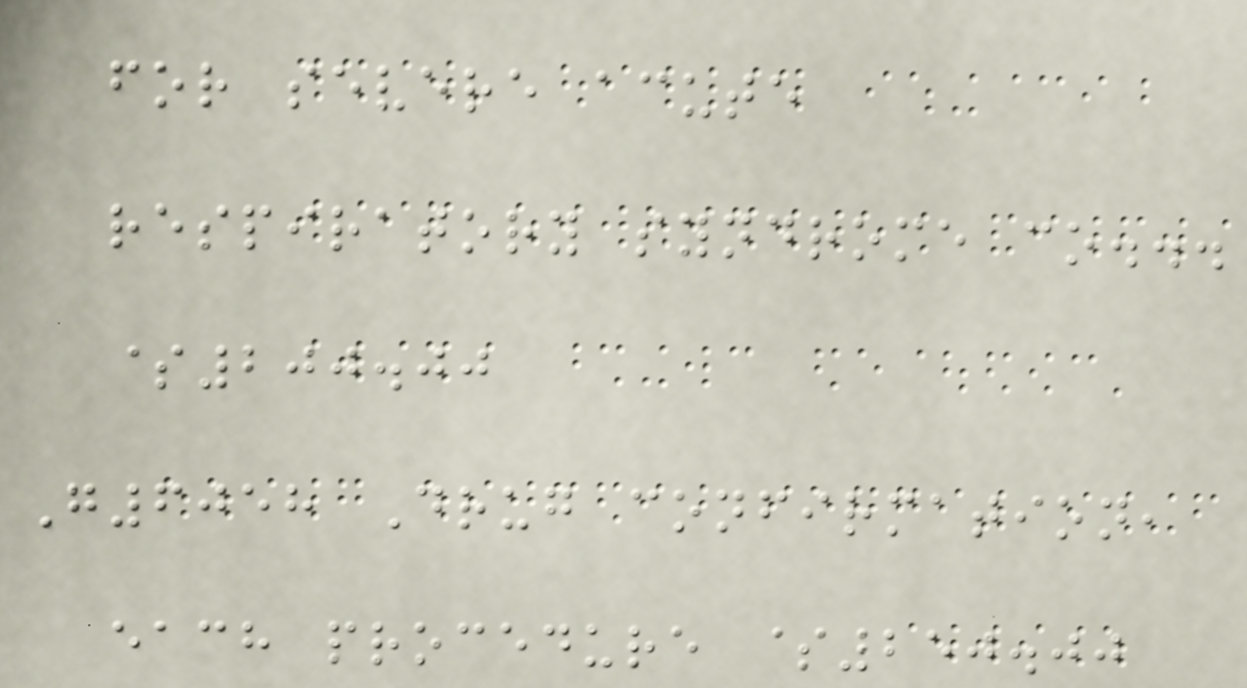for severe acute
respiratory syndrome co...
$200.00
G6058 Drug confirmation,
each procedure $250.00
